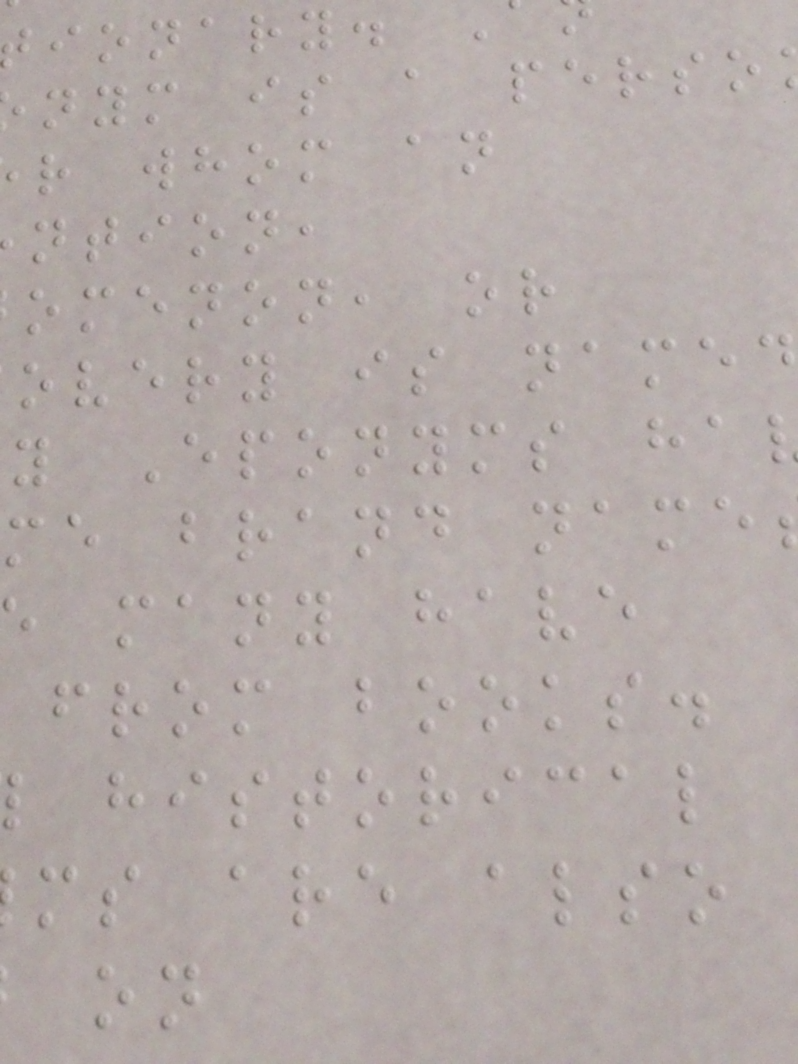ionary.
nym is a perso
r whom an
ntion,
omenon, or
overy is named
y Eponyms ha
me brand name
many have
from books.
historical
ms are also
